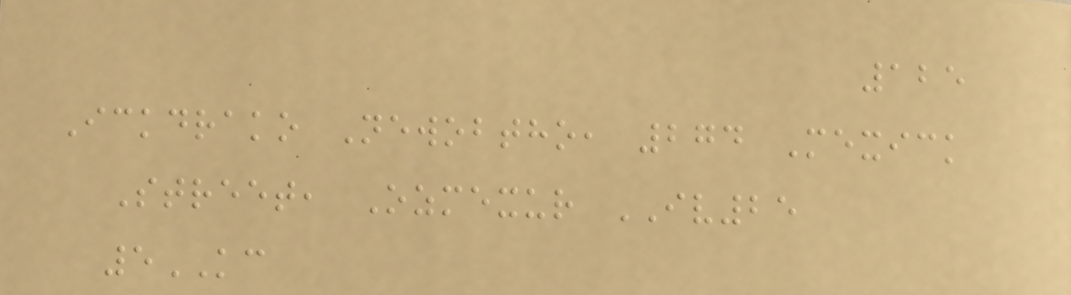125
Ickdrako Newobtho, 274 Mexick
Street, Ozmexur IV25
5KC
